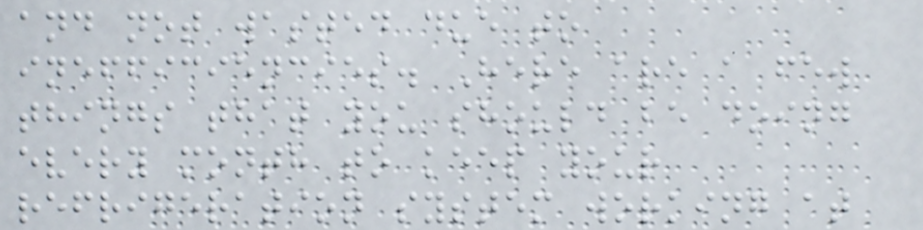and not wasted due to
inefficiencies. Here are a few
things that you should be doing
every month to keep your
refrigeration system working at
